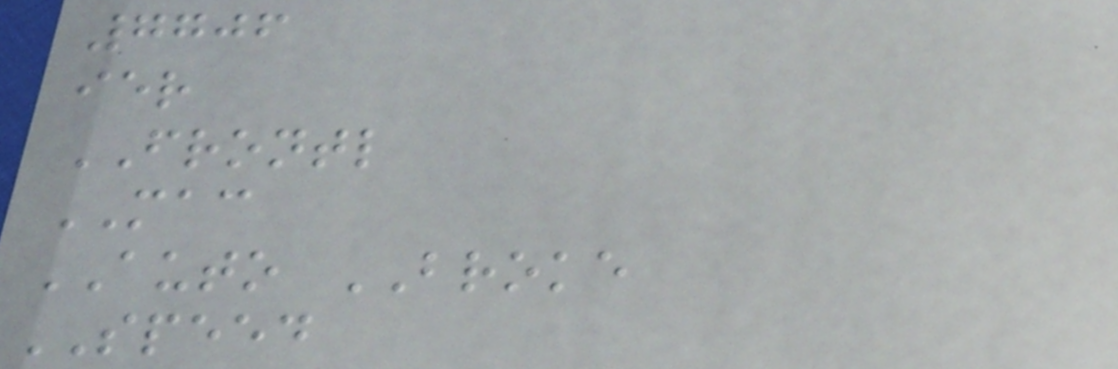7706
ier
FRONTL
MAC
AUTO BROKE
SPEED
